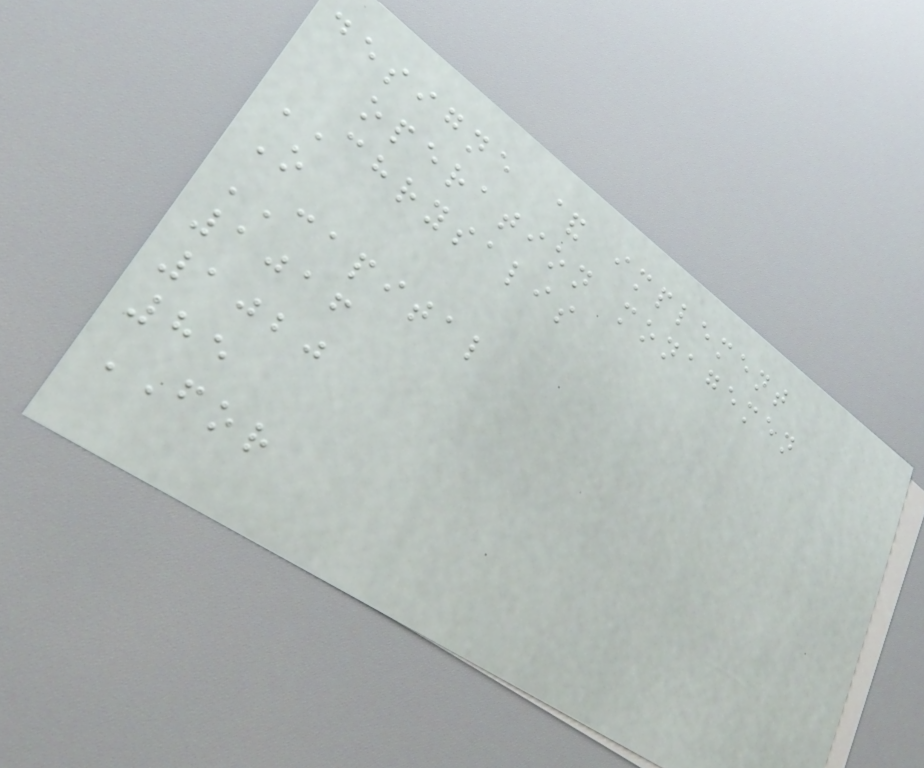designe & implement
operation monagemen
CHRYSALIS
O
CAPITAL
1016
1020
85
FOR
